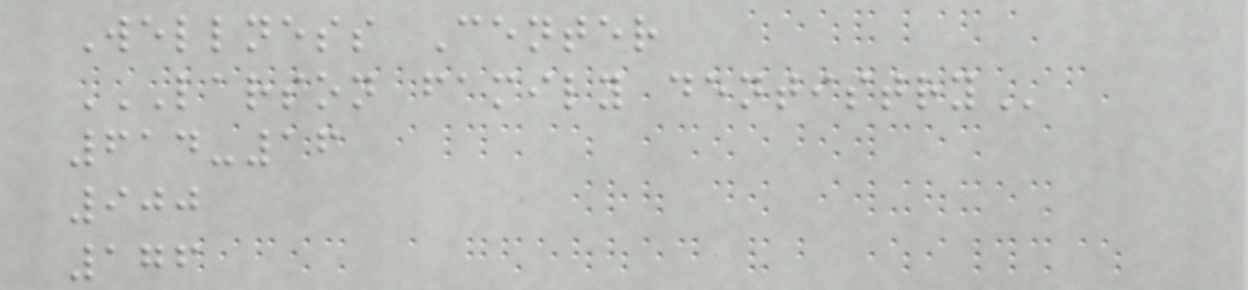Wellness Center
LARSON FAMILY DENTISTRY
614-16
900
176
